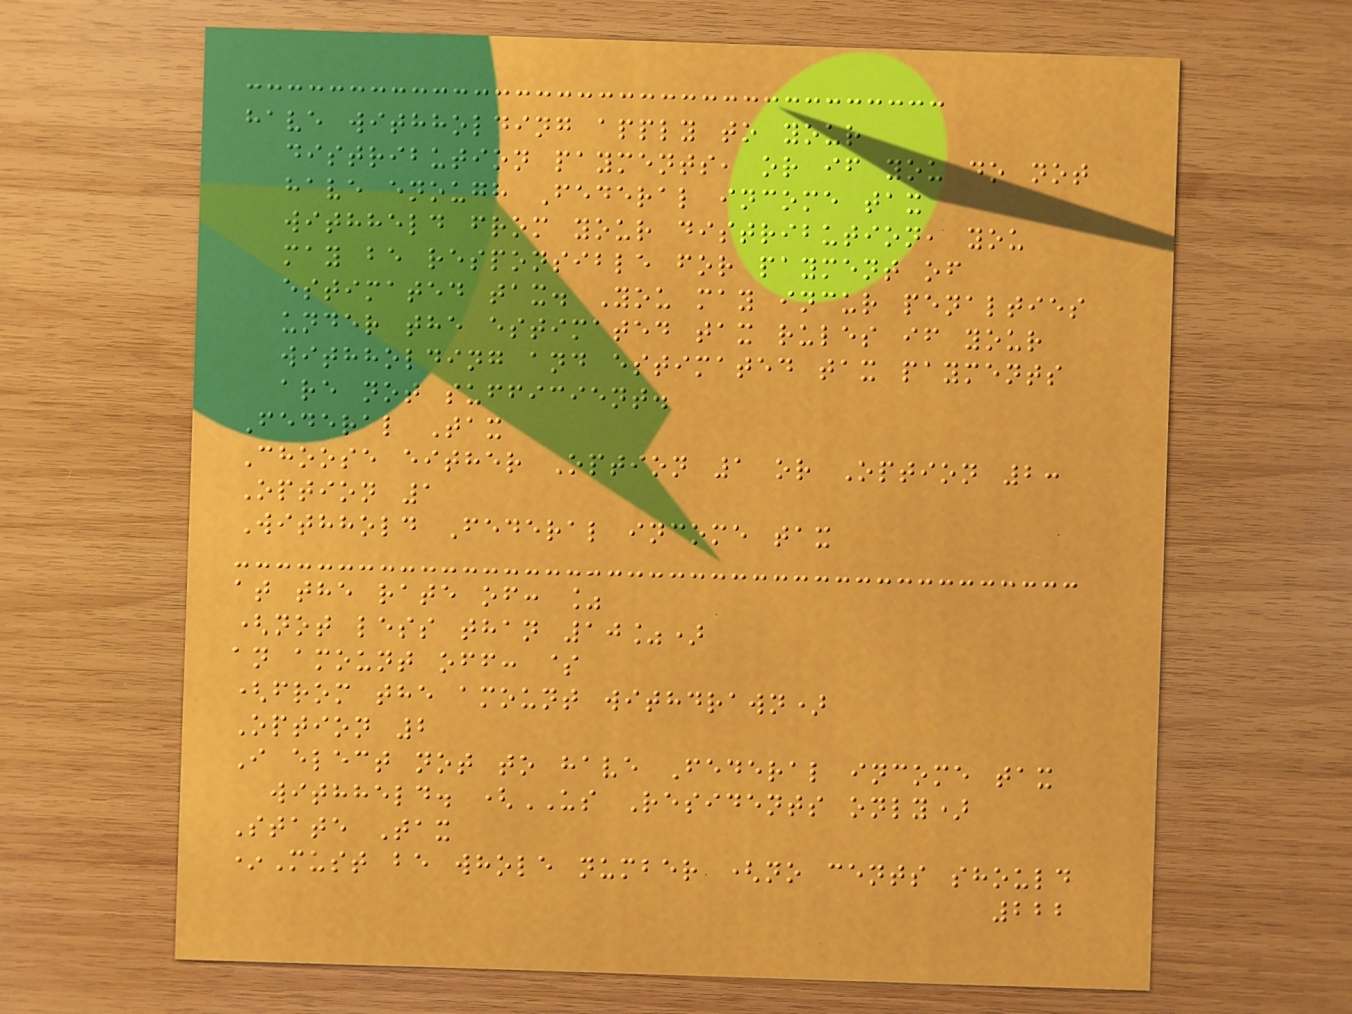have withholding apply to your
distribution payments, or if you do not
have enough Federal income tax
withheld from your distribution, you
may be responsible for payment of
estimated tax. You may incur penalties
under the estimated tax rules if your
withholding and estimated tax payments
are not sufficient.
Federal Tax
Choose either Option 1 or Option 2:
Option 1
Withhold Federal income tax
at the rate of: %
(not less than 10%)
an amount off: $
(from the amount withdrawn)
Option 2
I elect not to have Federal income tax
withheld. (US Residents only)
State Tax
*Must be whole number (no cents should
222
